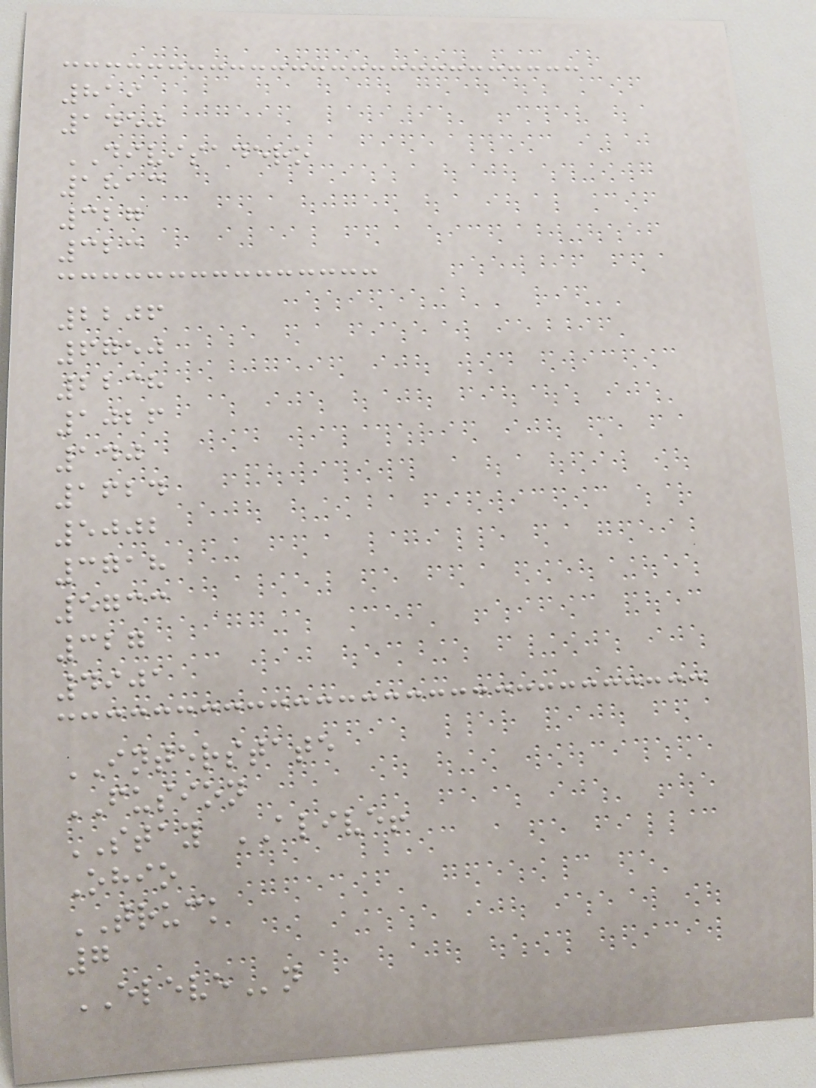819
1450
DIVISADERO
1813
327
323
2206
6750
2238
1026
140
1624
5002
3718
5733
327
4901
INTERSTATE
FUSION
STAY ALIVE!
Ohio
TRUCK
7
ELEVEn
